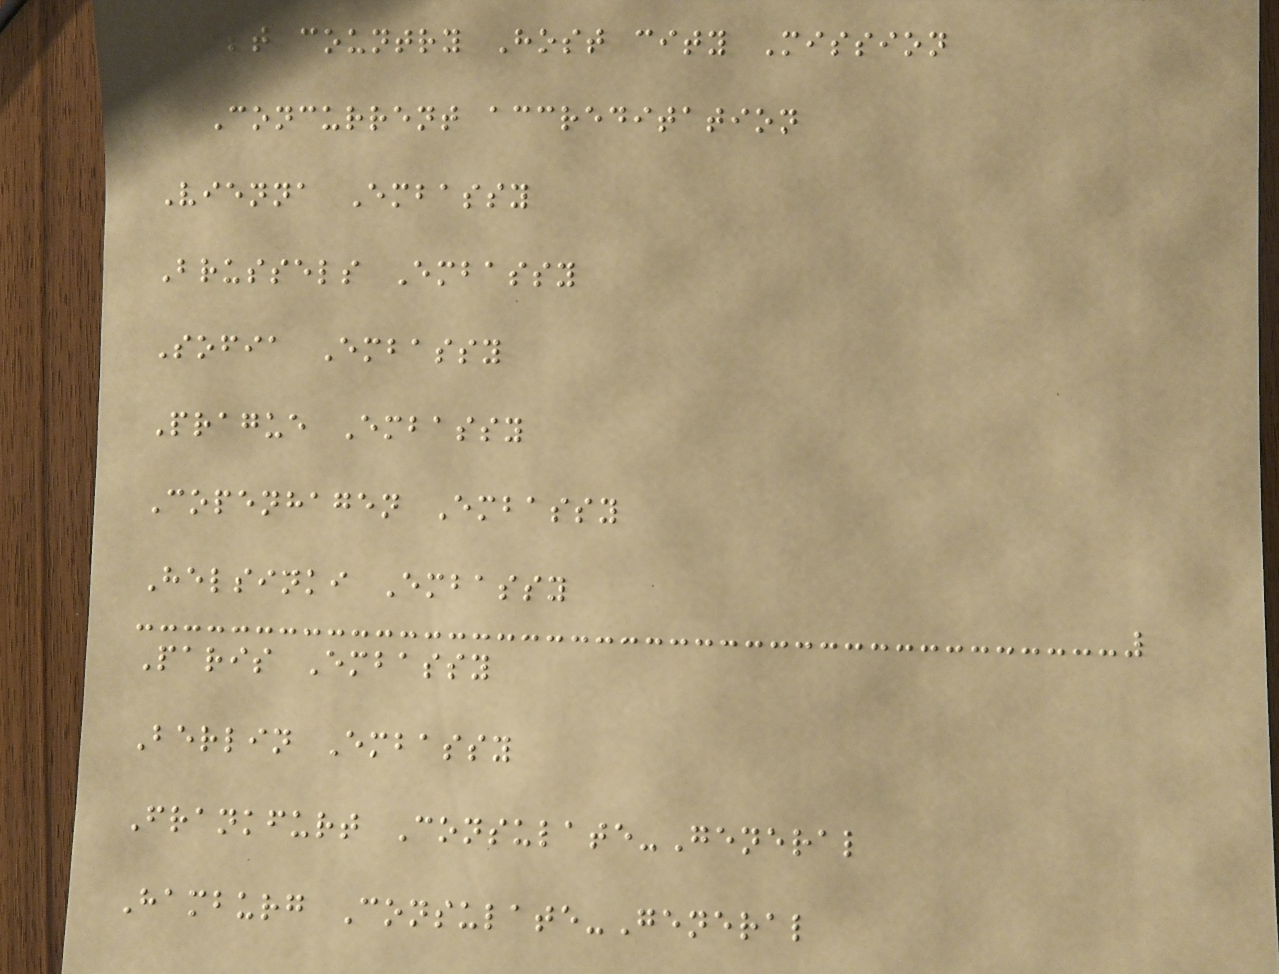Host country Host city Mission
Concurrent accreditation
Vienna Embassy
Brussels Embassy
Sofia Embassy
Prague Embassy
Copenhagen Embassy
Helsinki Embassy
Paris Embassy
Berlin Embassy
Frankfurt Consulate-General
Hamburg Consulate-General
